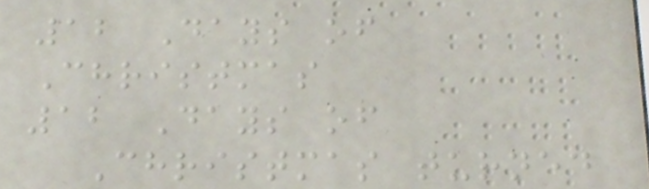12 Days of
Christmas
12 Days of
Christmas turned
